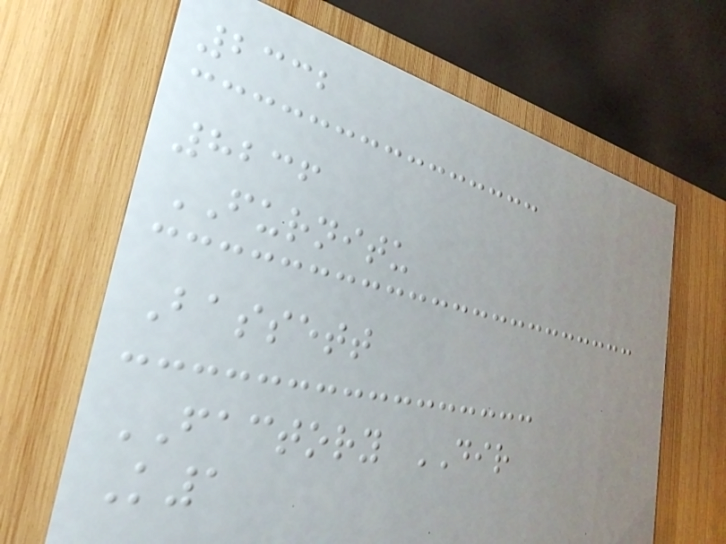2332
8236
FURNITU
Bassett
FACTORY DIR
K1
